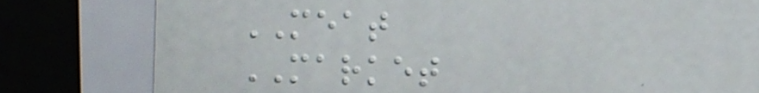MEAT
MARKET
